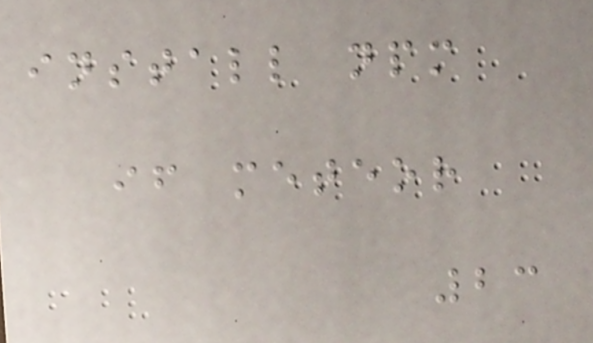install npm
if meteor
23
